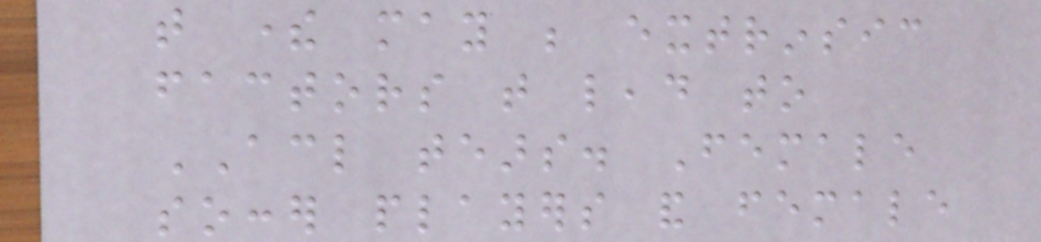that there may be extrinsic
factors that lead to
ACL tears. Female
soccer players and female
